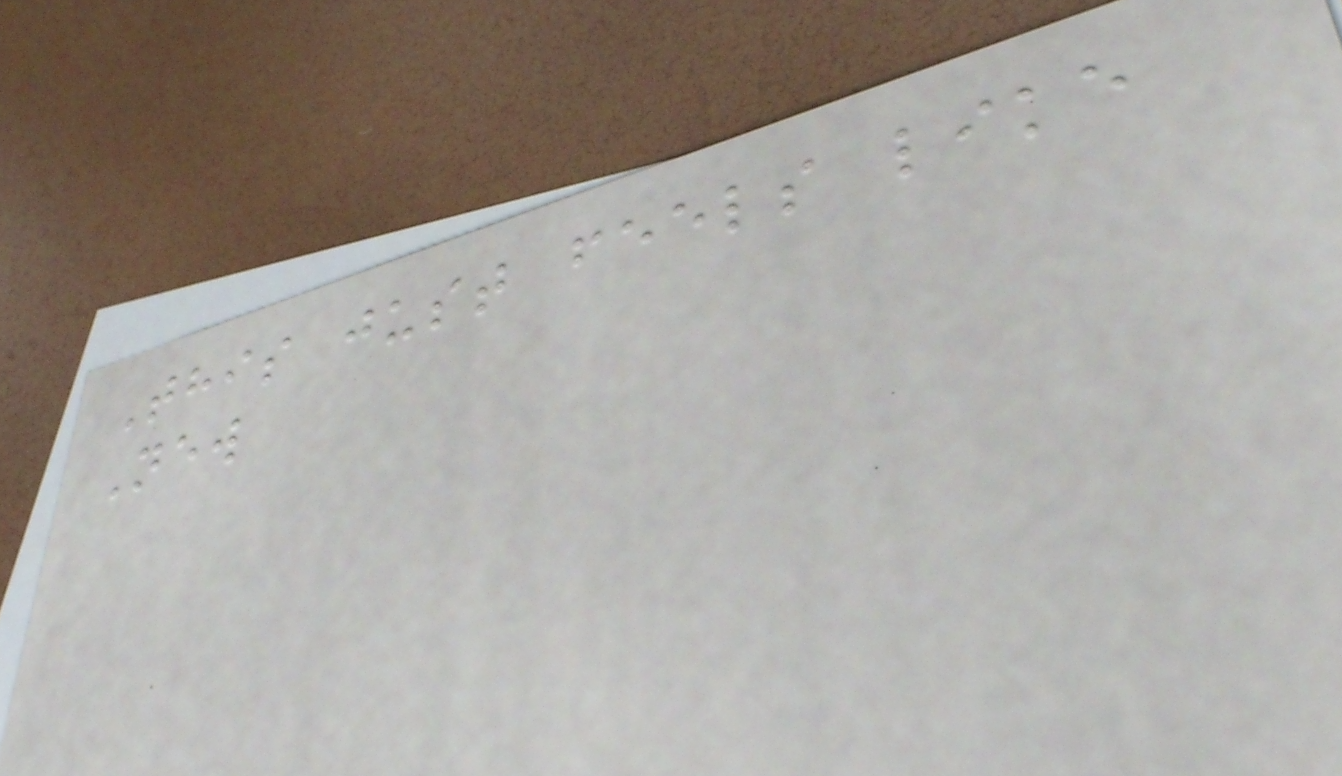This just feels like
New
